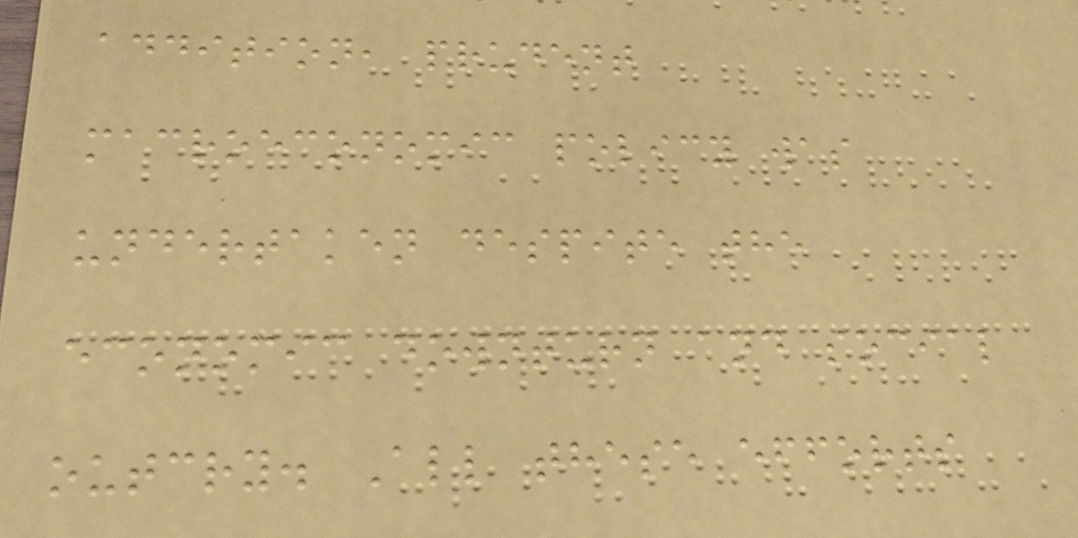addition, prudent
macroeconomic policy was
undertaken despite the
economic downturn and social
outcry. All these efforts
